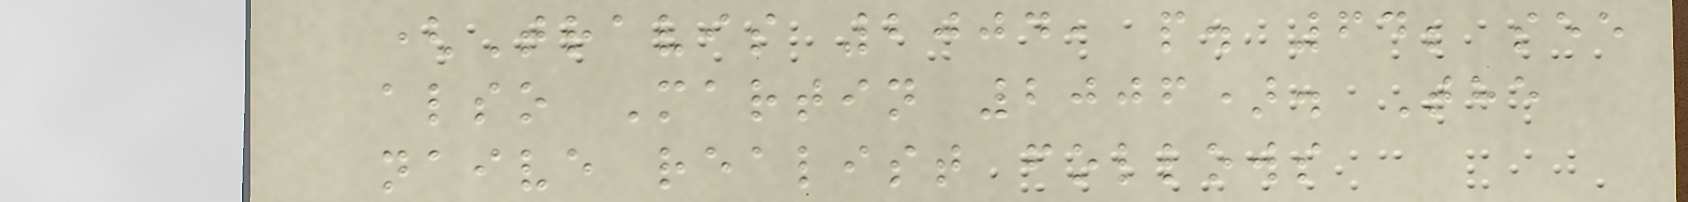(Travis 2004, p. 64; see
also Martin 2006). The
naive realist follows
